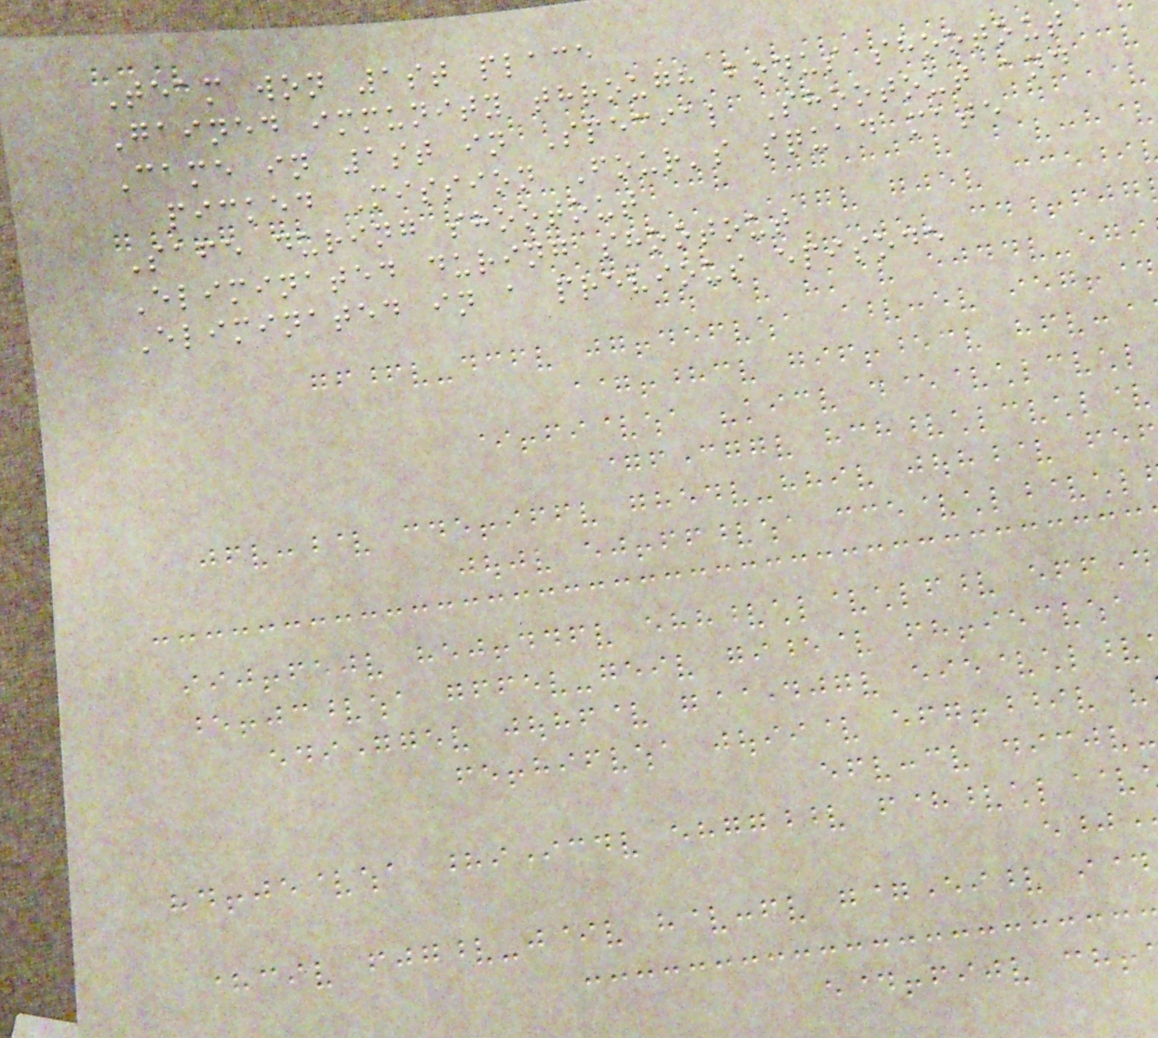Team won 1st place
Gained immunity through bonus shootout
Came in 1st in Special Shootout and
picked Mission Four's squad mate
Safe during shootout
Eliminated during shootout
Eliminated in a previous episode
